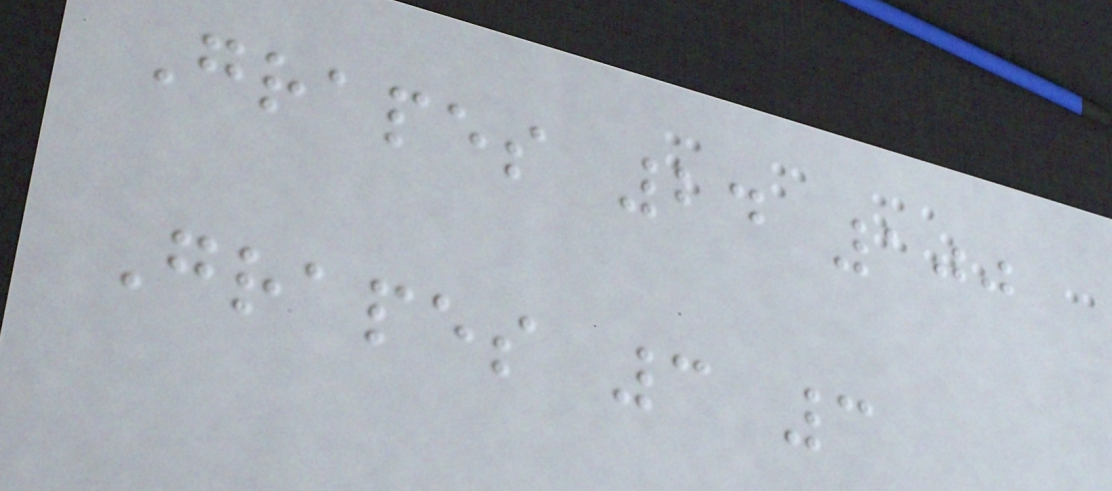Grapes 24 100
Grapes 3 3
